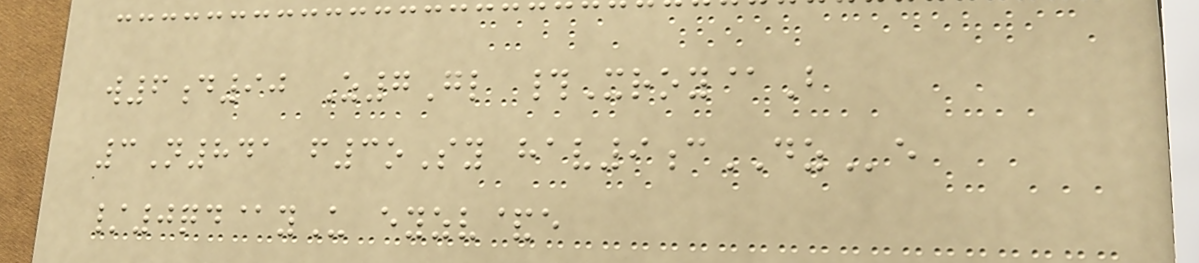w6d90 Z7Gl #Xroy@B
3N841 f3oSy hav9cDZe
/0qd@yU eyzv&e
